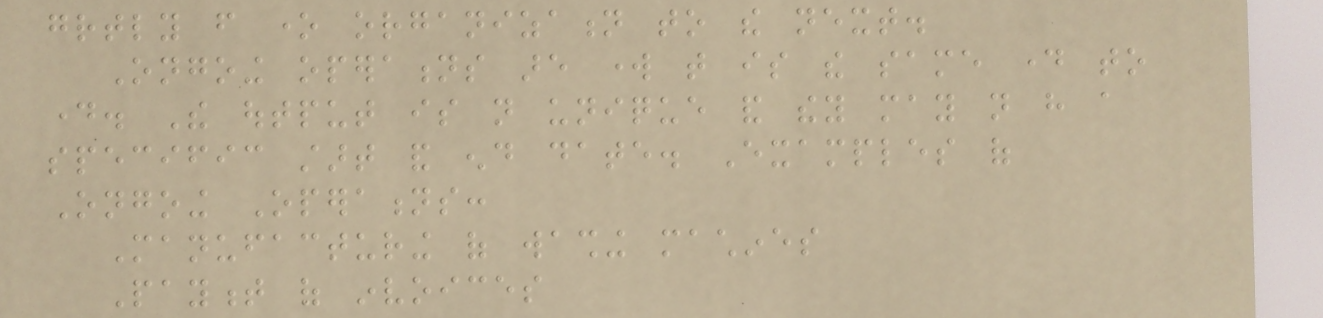greatly from one organization to the next.
Ongoing operations are work that is the same day to
day. The output is not unique and they may not have a
specific start and end date. Examples of
Ongoing Operations:
Manufacturing of washing machines
Payment of invoices
